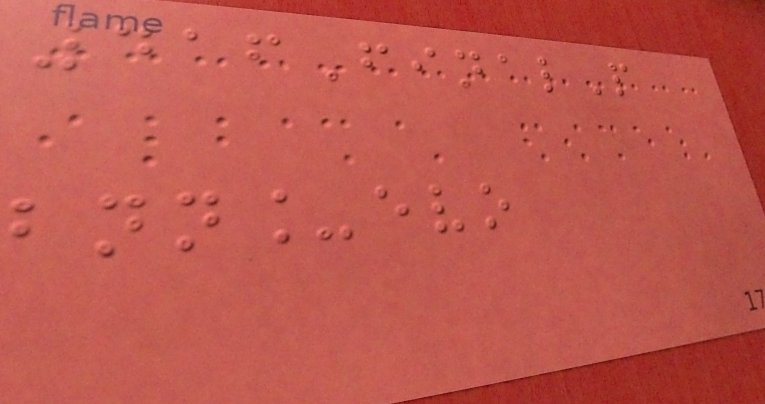416FinalP
bnn_evo
